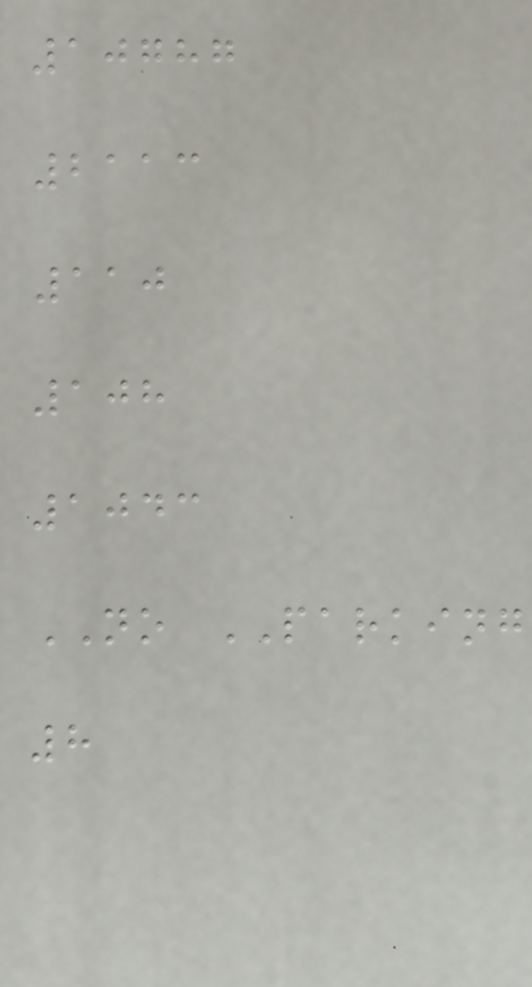10787
2113
110
108
1043
NO PARKING
8
